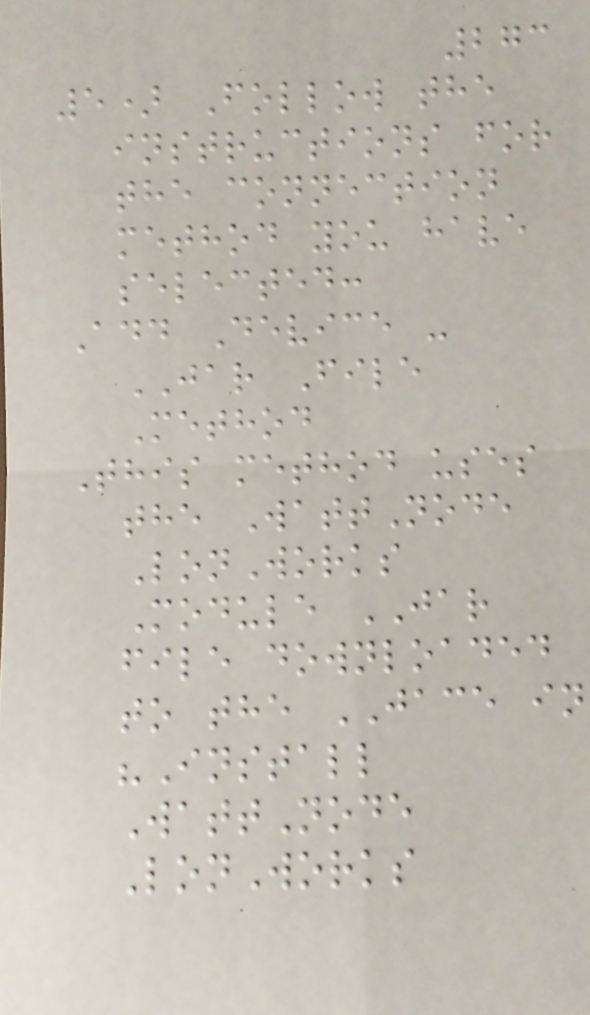273
5) Follow the
instructions for
the connection
method you have
selected:
Add Device -
JAR File
Method
This method uses
the WattNode
LonWorks
Module JAR
file downloaded
to the JACE in
"Install
WattNode
LonWorks
